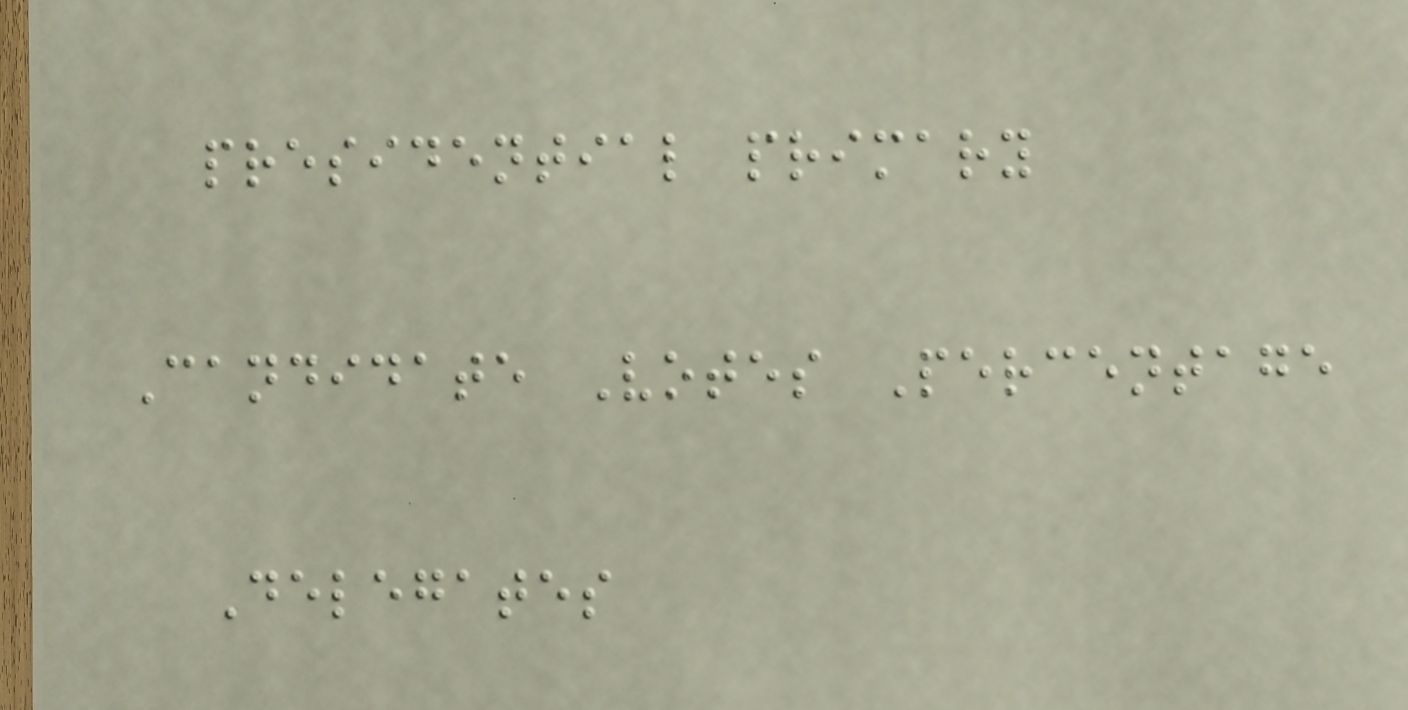presidential primary
Candidate Votes Percentage
Delegates
